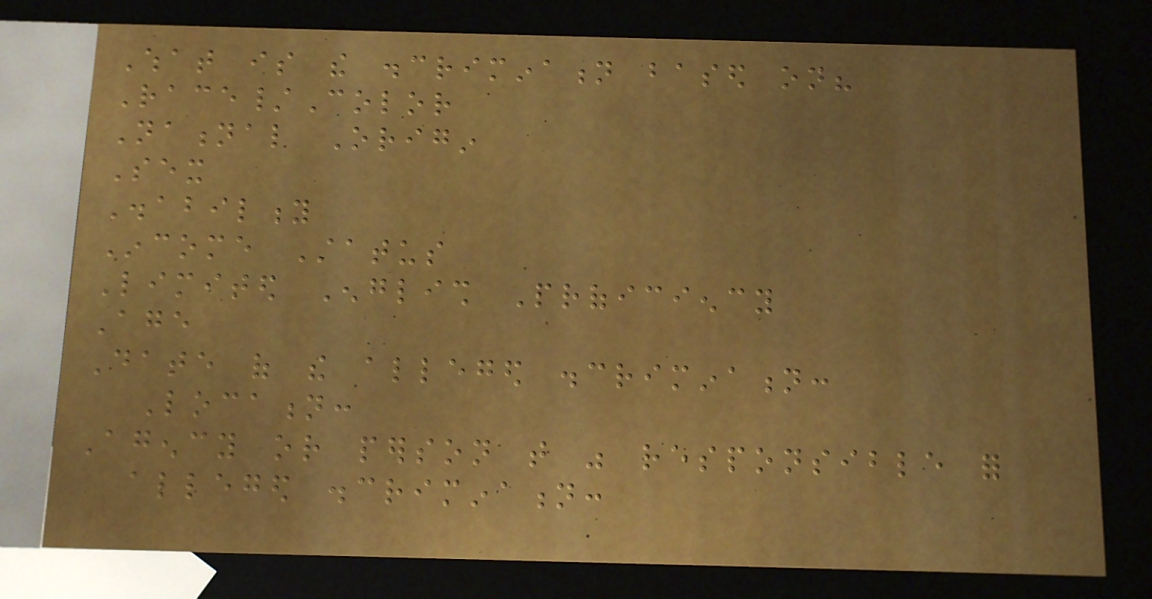What is the discrimination based on?
Race/Color
National Origin
Sex
Disability
Income Status
Limited English Proficiency
Age
Date of the alleged discrimination:
Location:
Agency or person that was responsible for
alleged discrimination:
